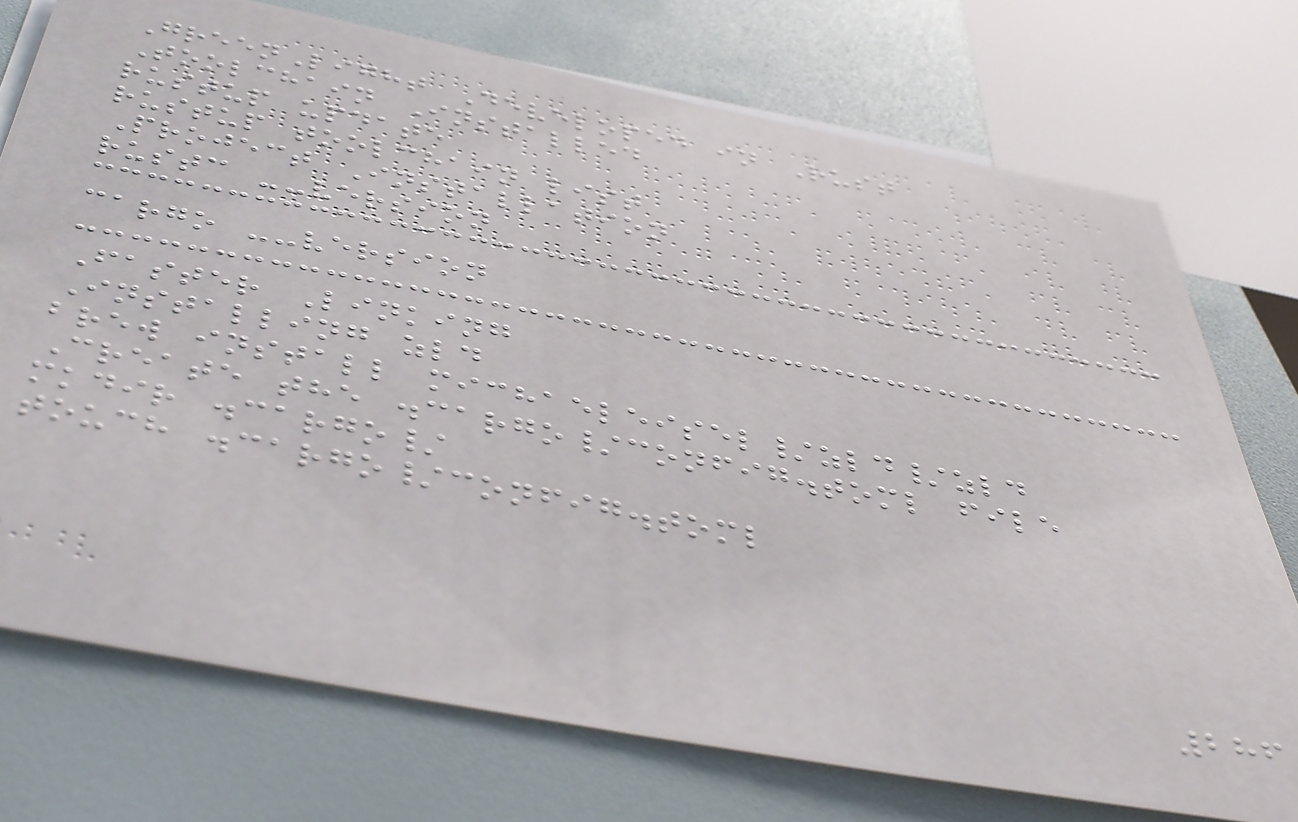GreenLight Developed in Rust
Toolchain Installed
rustup update
rustup toolchain list
Project Installation
rustc --version
cargo --version
Faster Linking
Installing zld
brew install michaeleisel/zld/zld
Create the .cargo/config.toml file
mkdir .cargo/
touch .cargo/config.toml
286
